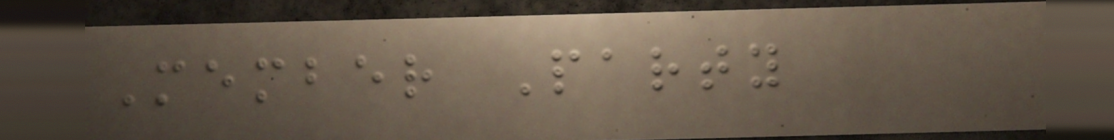Member Party
